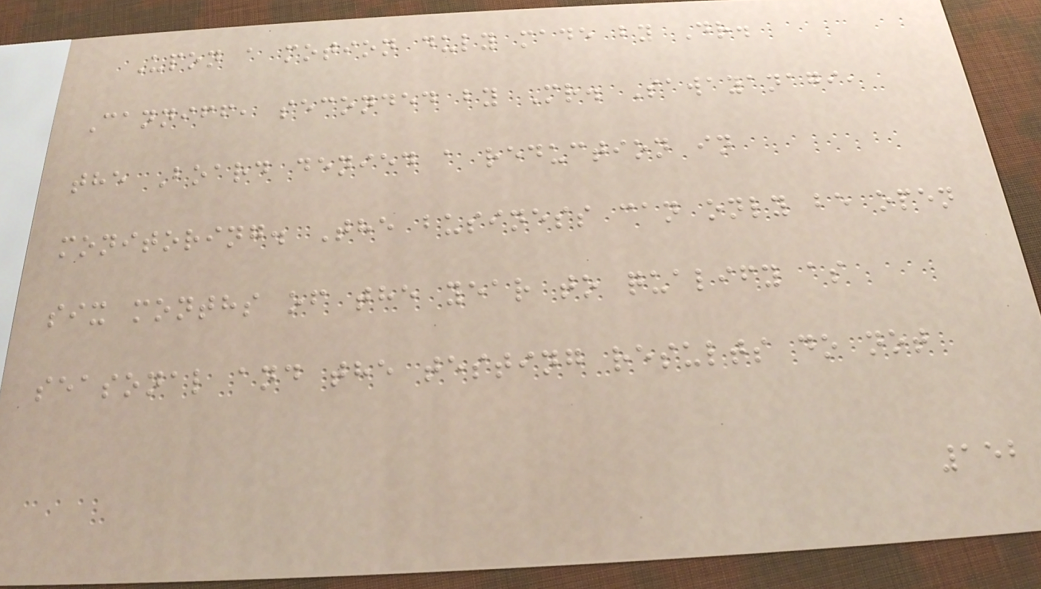Upon a motion duly made by Dr.
Canniff, seconded by Mr. Sawayanagi,
the Board denied a reduction in
monitoring. The business can only be open
six months of the year to qualify as
seasonal and the testing results do not
152
